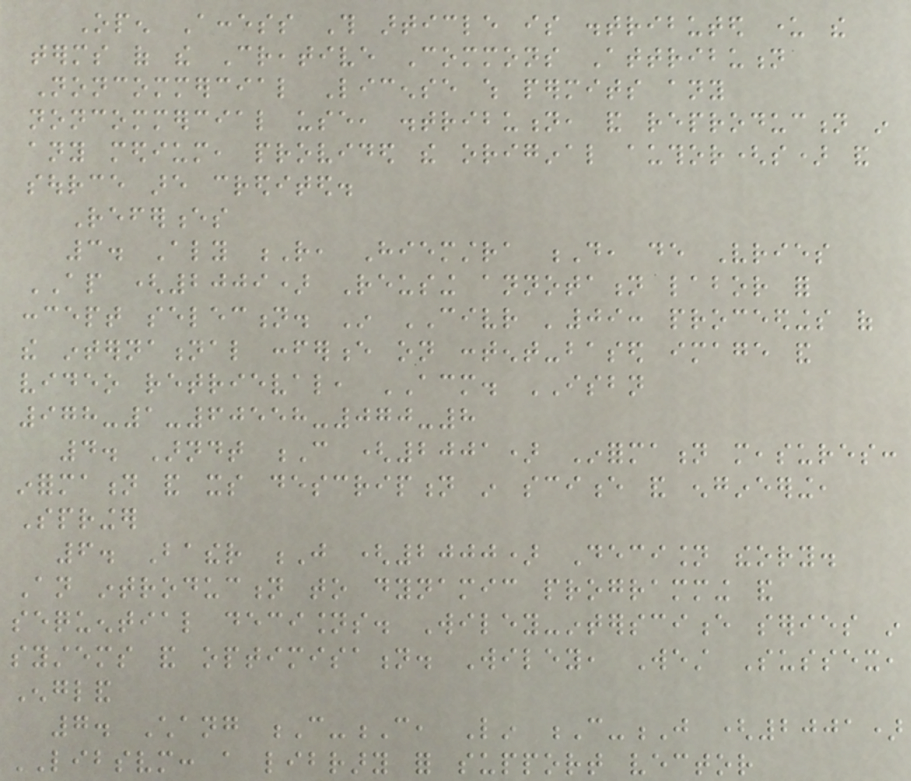Open Access This article is distributed under the
terms of the Creative Commons Attribution
Noncommercial License which permits any
noncommercial use, distribution, and reproduction in
any medium, provided the original author(s) and
source are credited.
References
3. Aly R, Hiemstra D, de Vries
AP (2009) Reusing annotation labor for
concept selection. In CIVR '09: proceedings of
the international conference on content-based image and
video retrieval, ACM. ISBN
978-1-60558-070-8
4. Arndt C (2001) Information measures:
information and its description in science and engineering,
Springer
6. Bather J (2000) Decision theory.
An introduction to dynamic programming and
sequential decisions. Wiley-interscience series in
systems and optimisation. Wiley, West Sussex,
England
7. Chang C-C, Lin C-J (2001)
LIBSVM: a library for support vector
